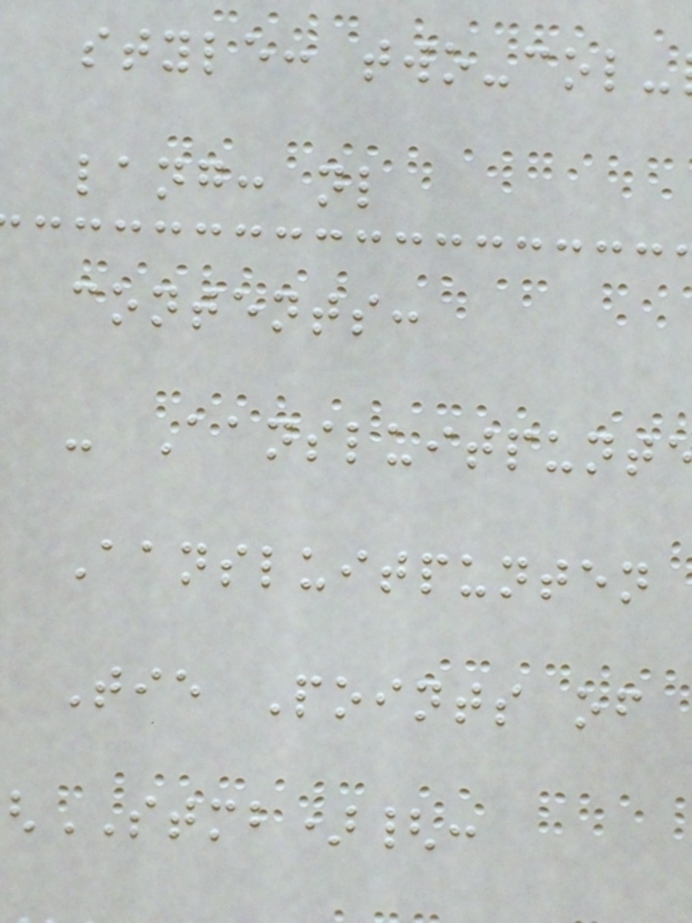style: two-col-
lang: nl
contents:
- Aansluitpunt
Aansluitpunten
Tie Points of
STMB){:
